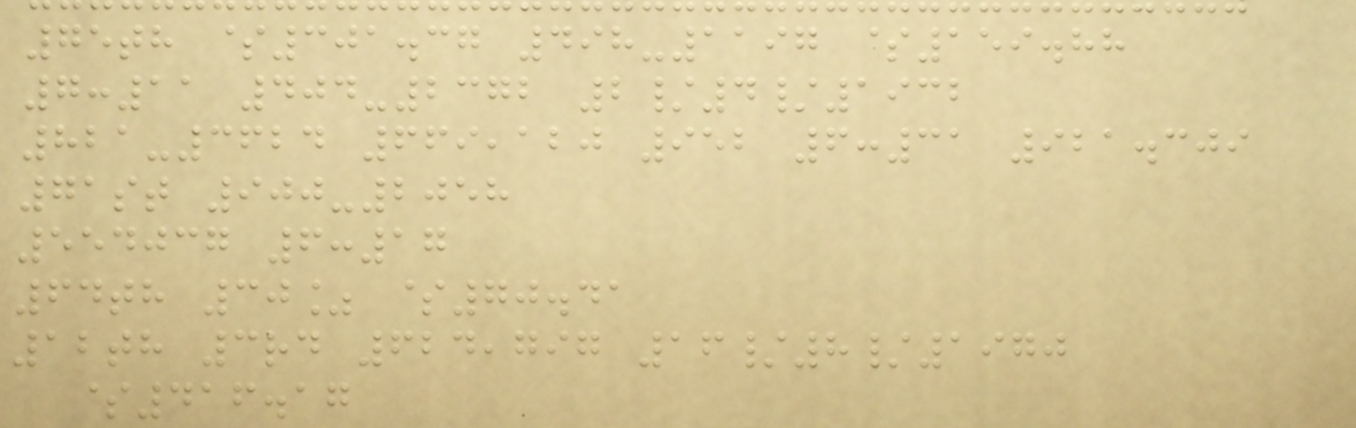75th $301.37 498-1197 $159.88
7:11 404-2372 2/4/1932
821-3624 669,120 952 6:31 921.309
71st 900-2058
554037 6:17
64th 30% $70.41
12th 3rd 624,797 16/8/1970
$416.17
